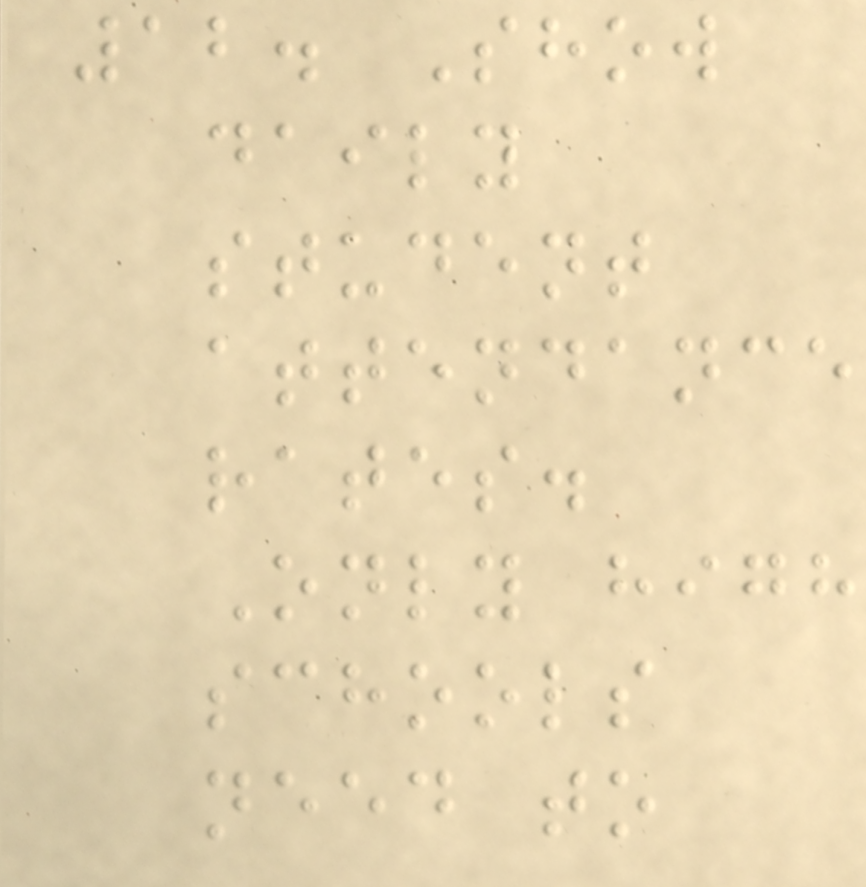12. Show
daily
student
attendance
rates.
Only high
schools
need to
